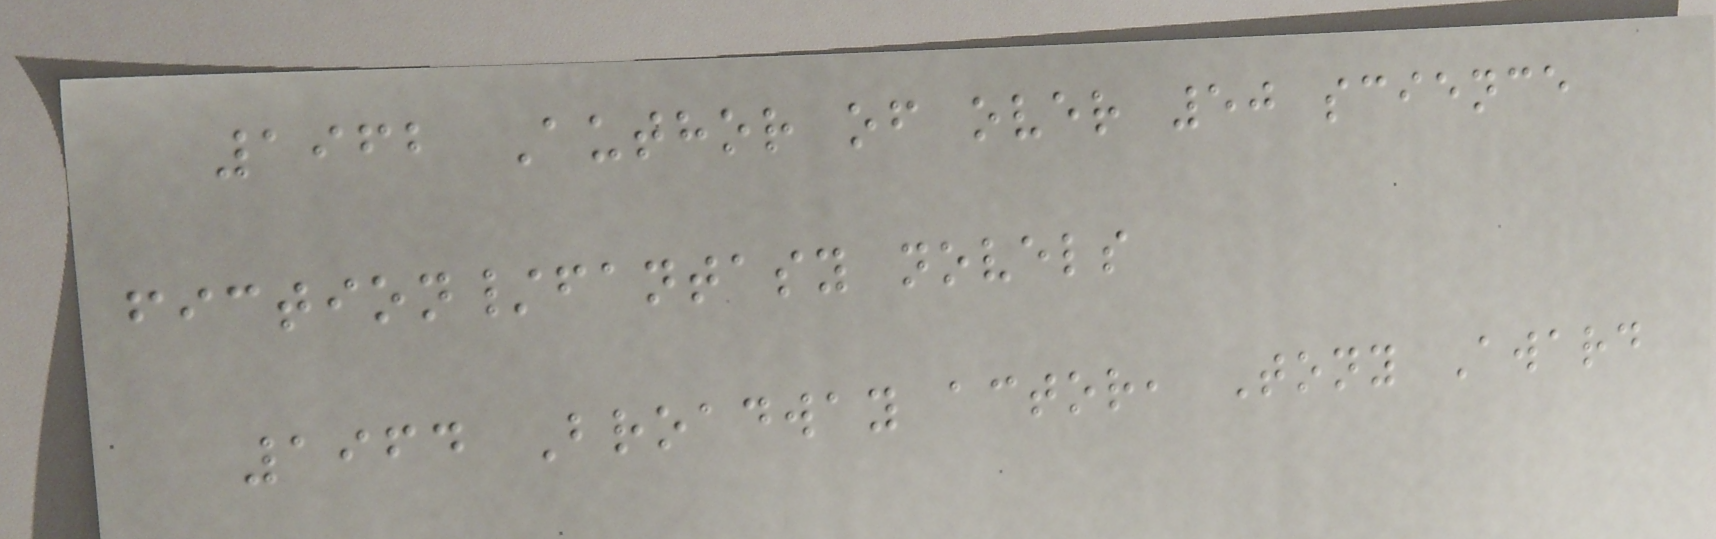1962 Author of over 50 science
fiction/fantasy novels
1964 Broadway actor, Tony Award
